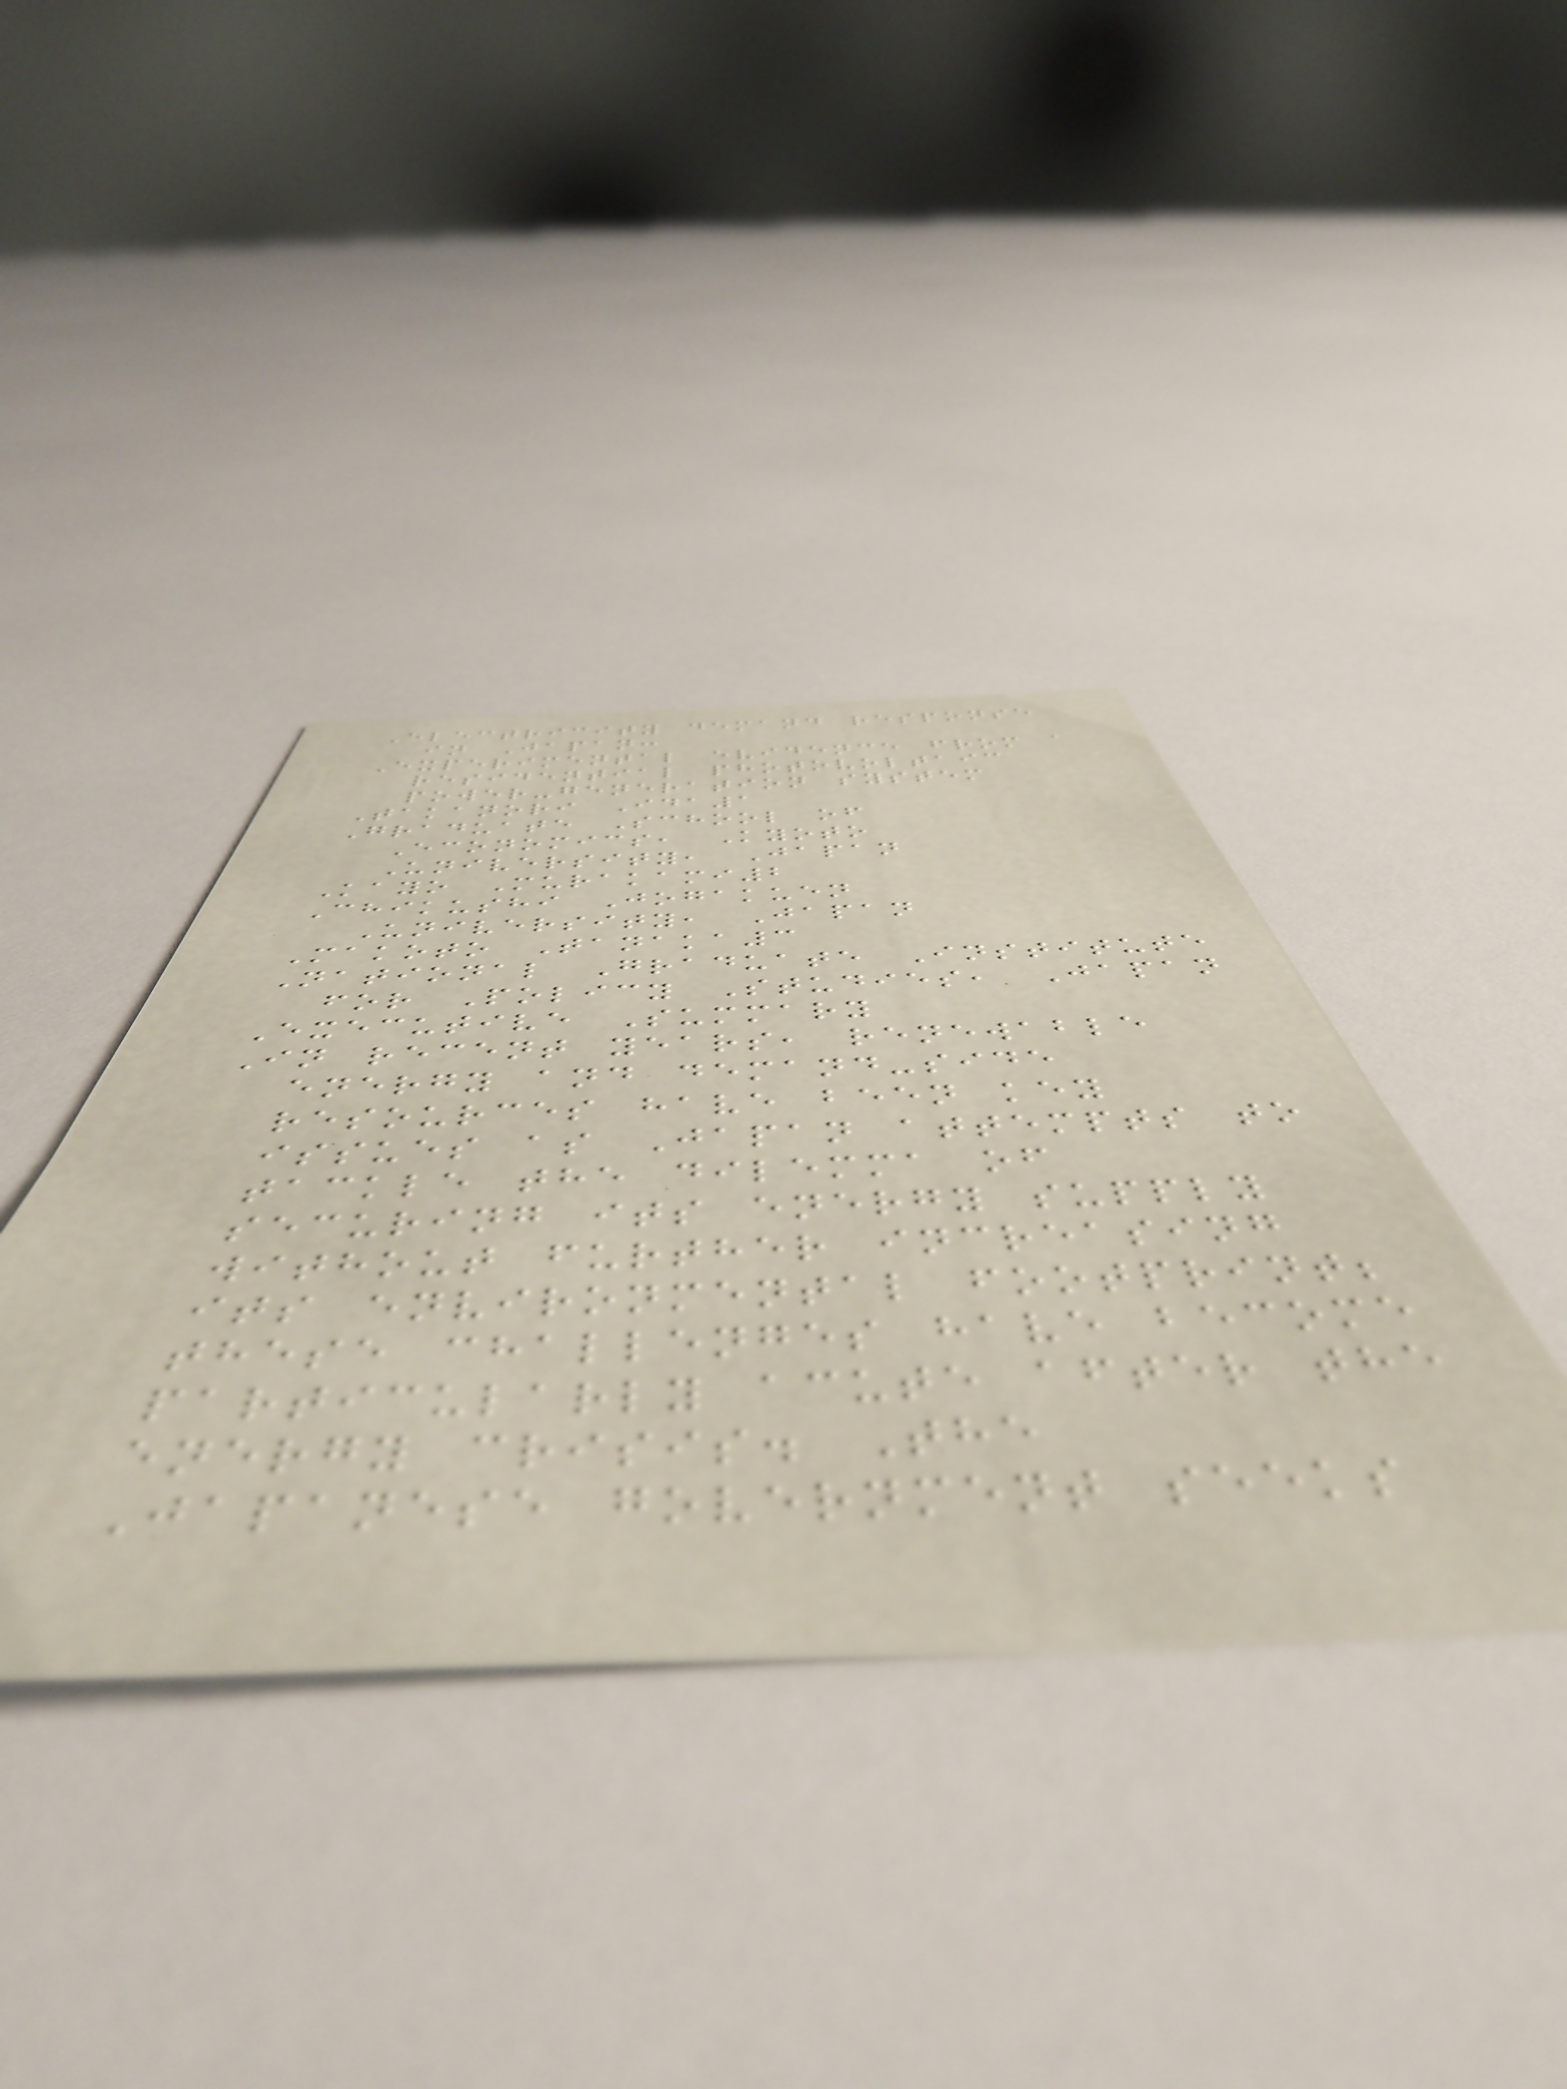Electricity demand response
in Japan:
Experimental evidence from a
residential photovoltaic
power-generation system
Takanori Ida1
Graduate School of
Economics, Kyoto
University, Japan
Kayo Murakami2
Chikushi Jogakuen
University, Japan
Makoto Tanaka3
National Graduate Institute
for Policy Studies, Japan
Executive Summary
In recent years, renewable
energy and demand-side
resources have been key
issues as Japan attempts to
tackle the dilemma of
securing its energy supply
without further increasing
its environmental footprint;
these challenges have become
particularly acute after the
energy crisis. The
Japanese government seeks
